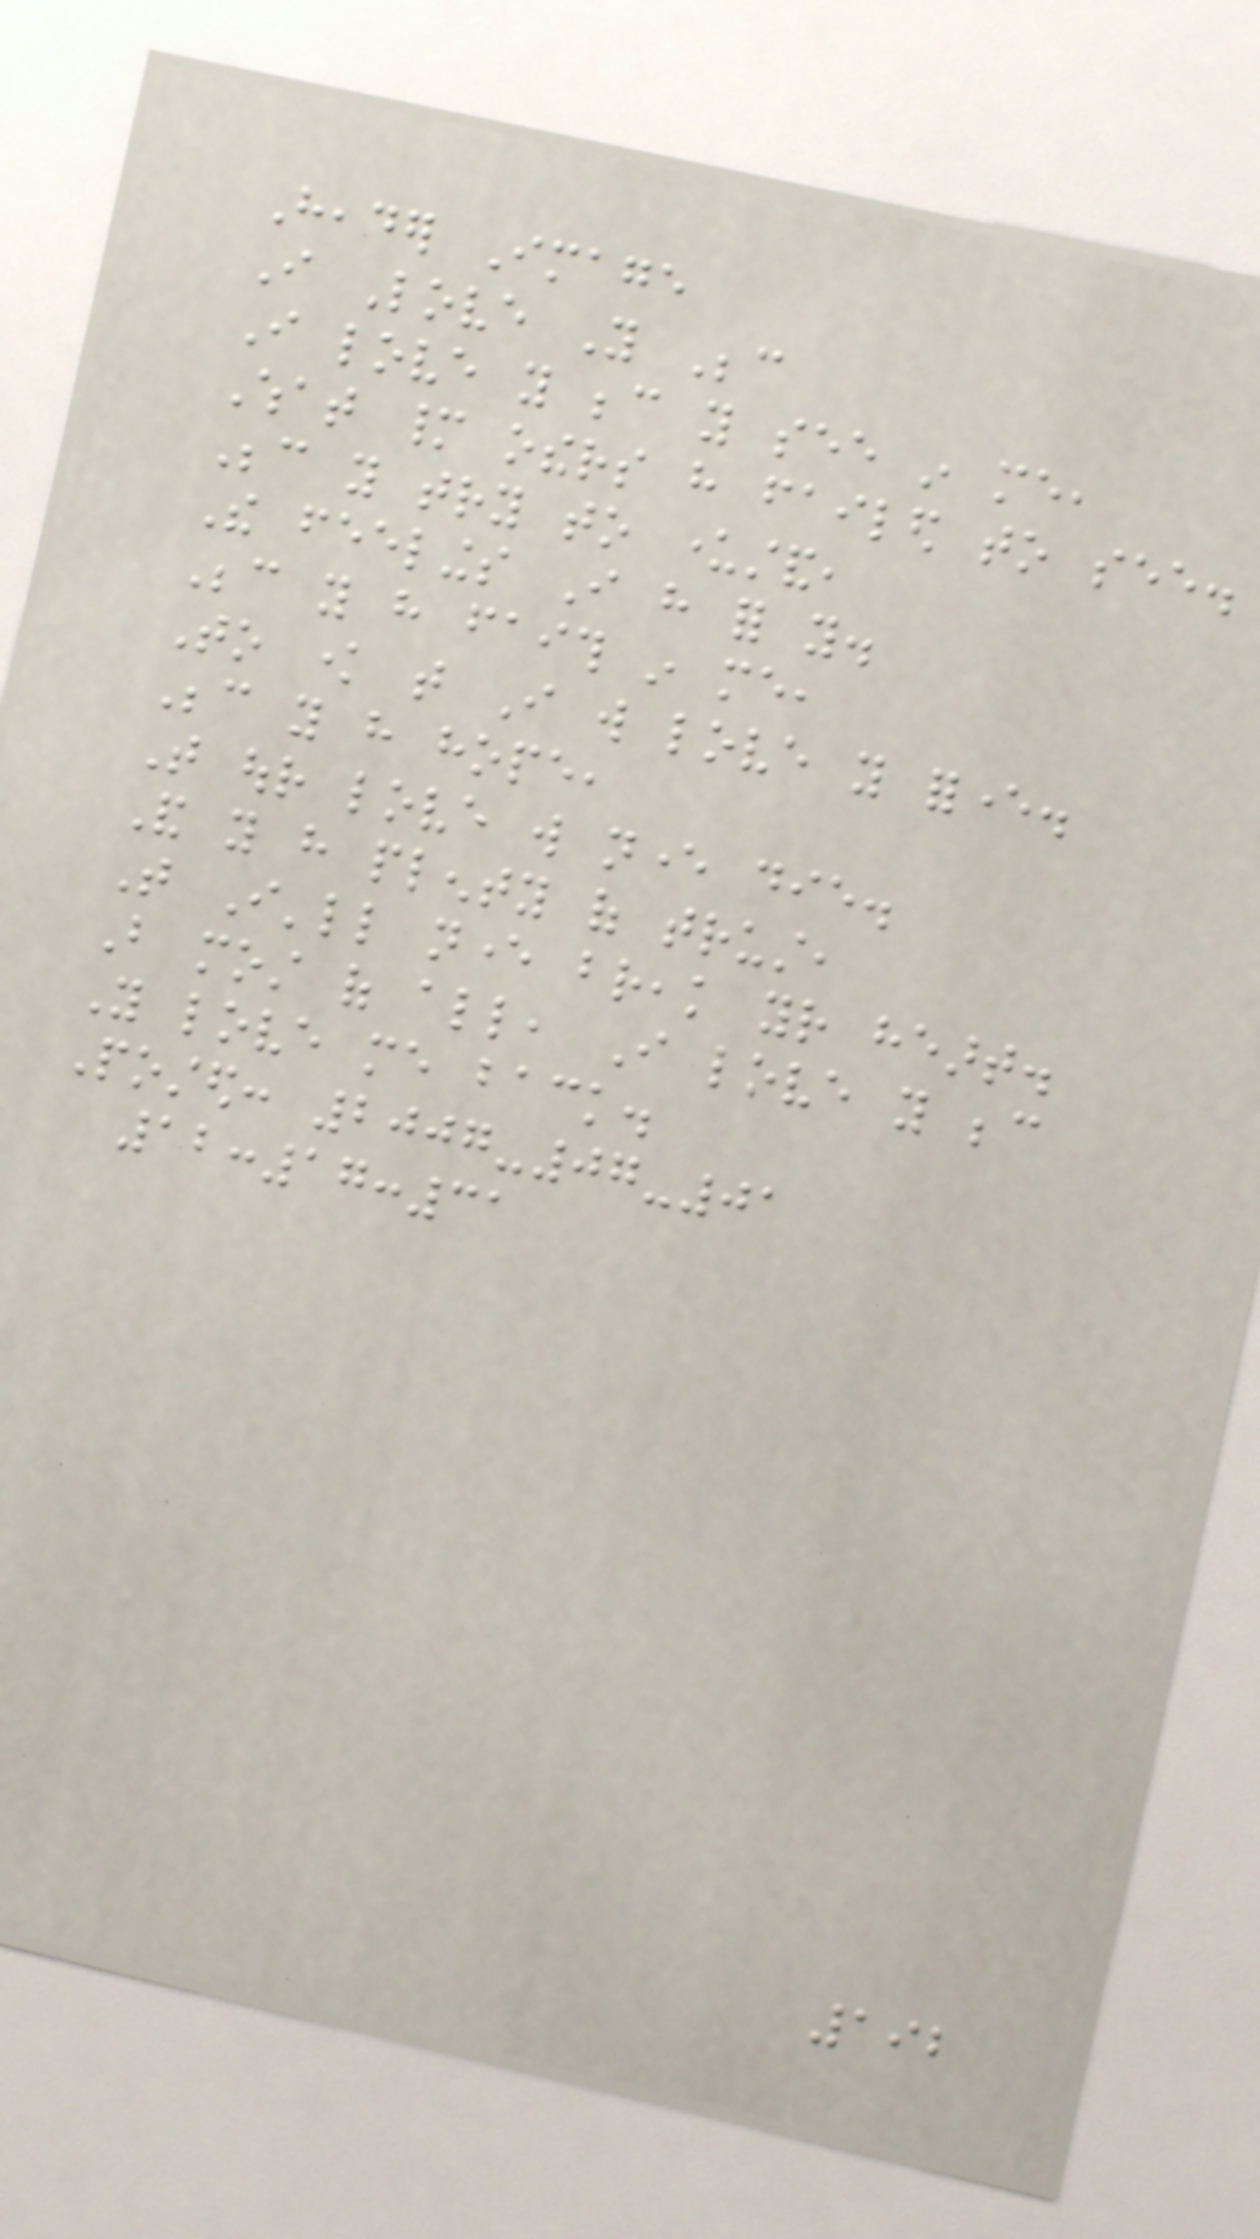Header Image
I Love You Because
I love you because you see in me,
What many others have failed to see.
Because you try to understand,
The feelings I have for you.
Because you have faith in me,
To know that I will love you forever.
Because you have hope,
That our love will never die.
And you have plenty of trust,
That I'll never break your heart.
But most of all, I love you because
You love me back.
Posted: 2007-07-01
12:17:31
192
